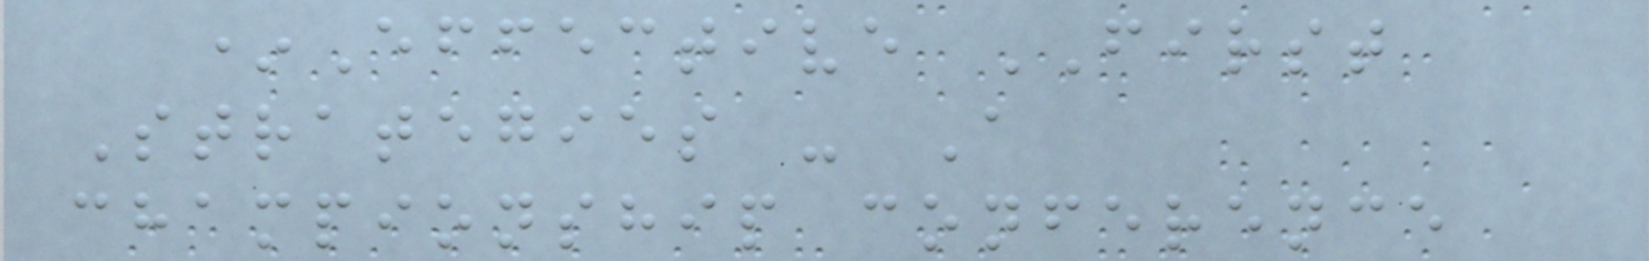*Effective FIRST
Strategies - A
championship conference
